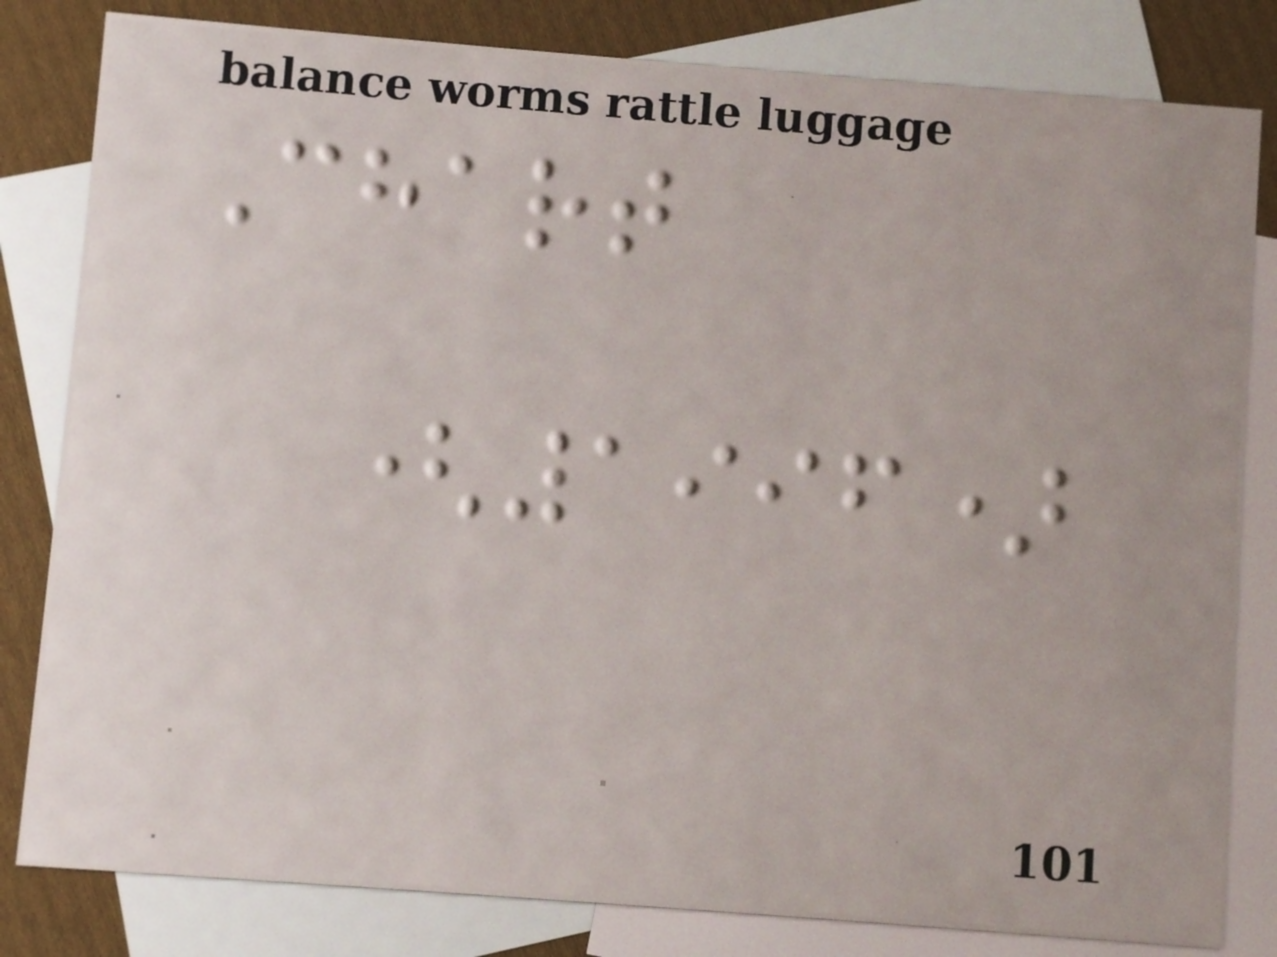Chart
(1996)
